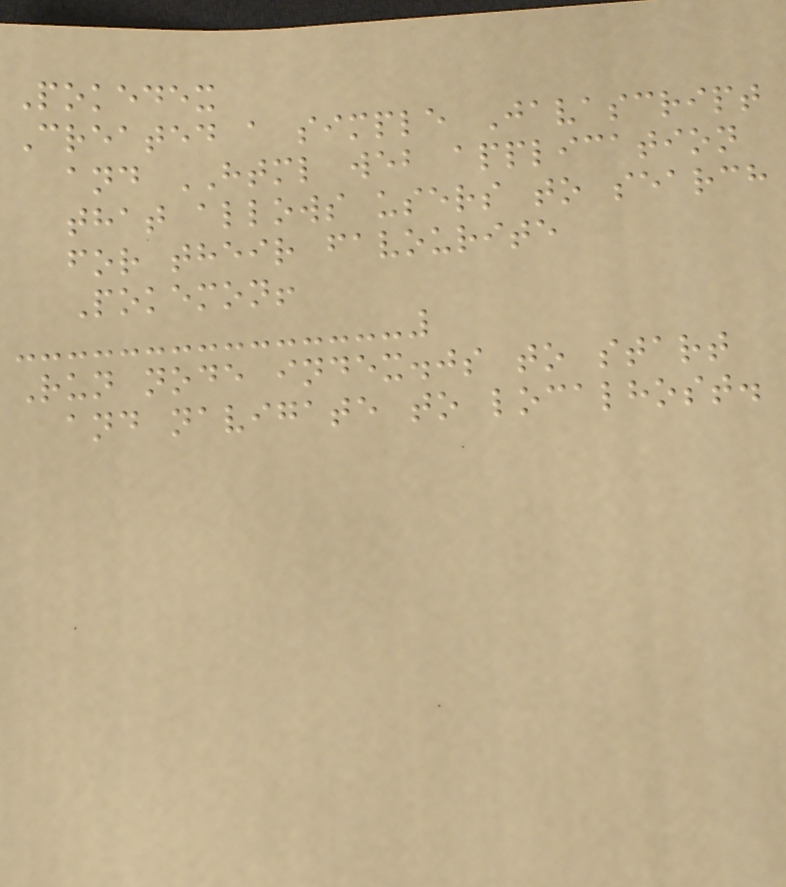Pokedex
Created a simple Javascript
and HTML web application
that allows users to search
for their favourite
Pokemon!
Run node index.js to start
and navigate to localhost.
